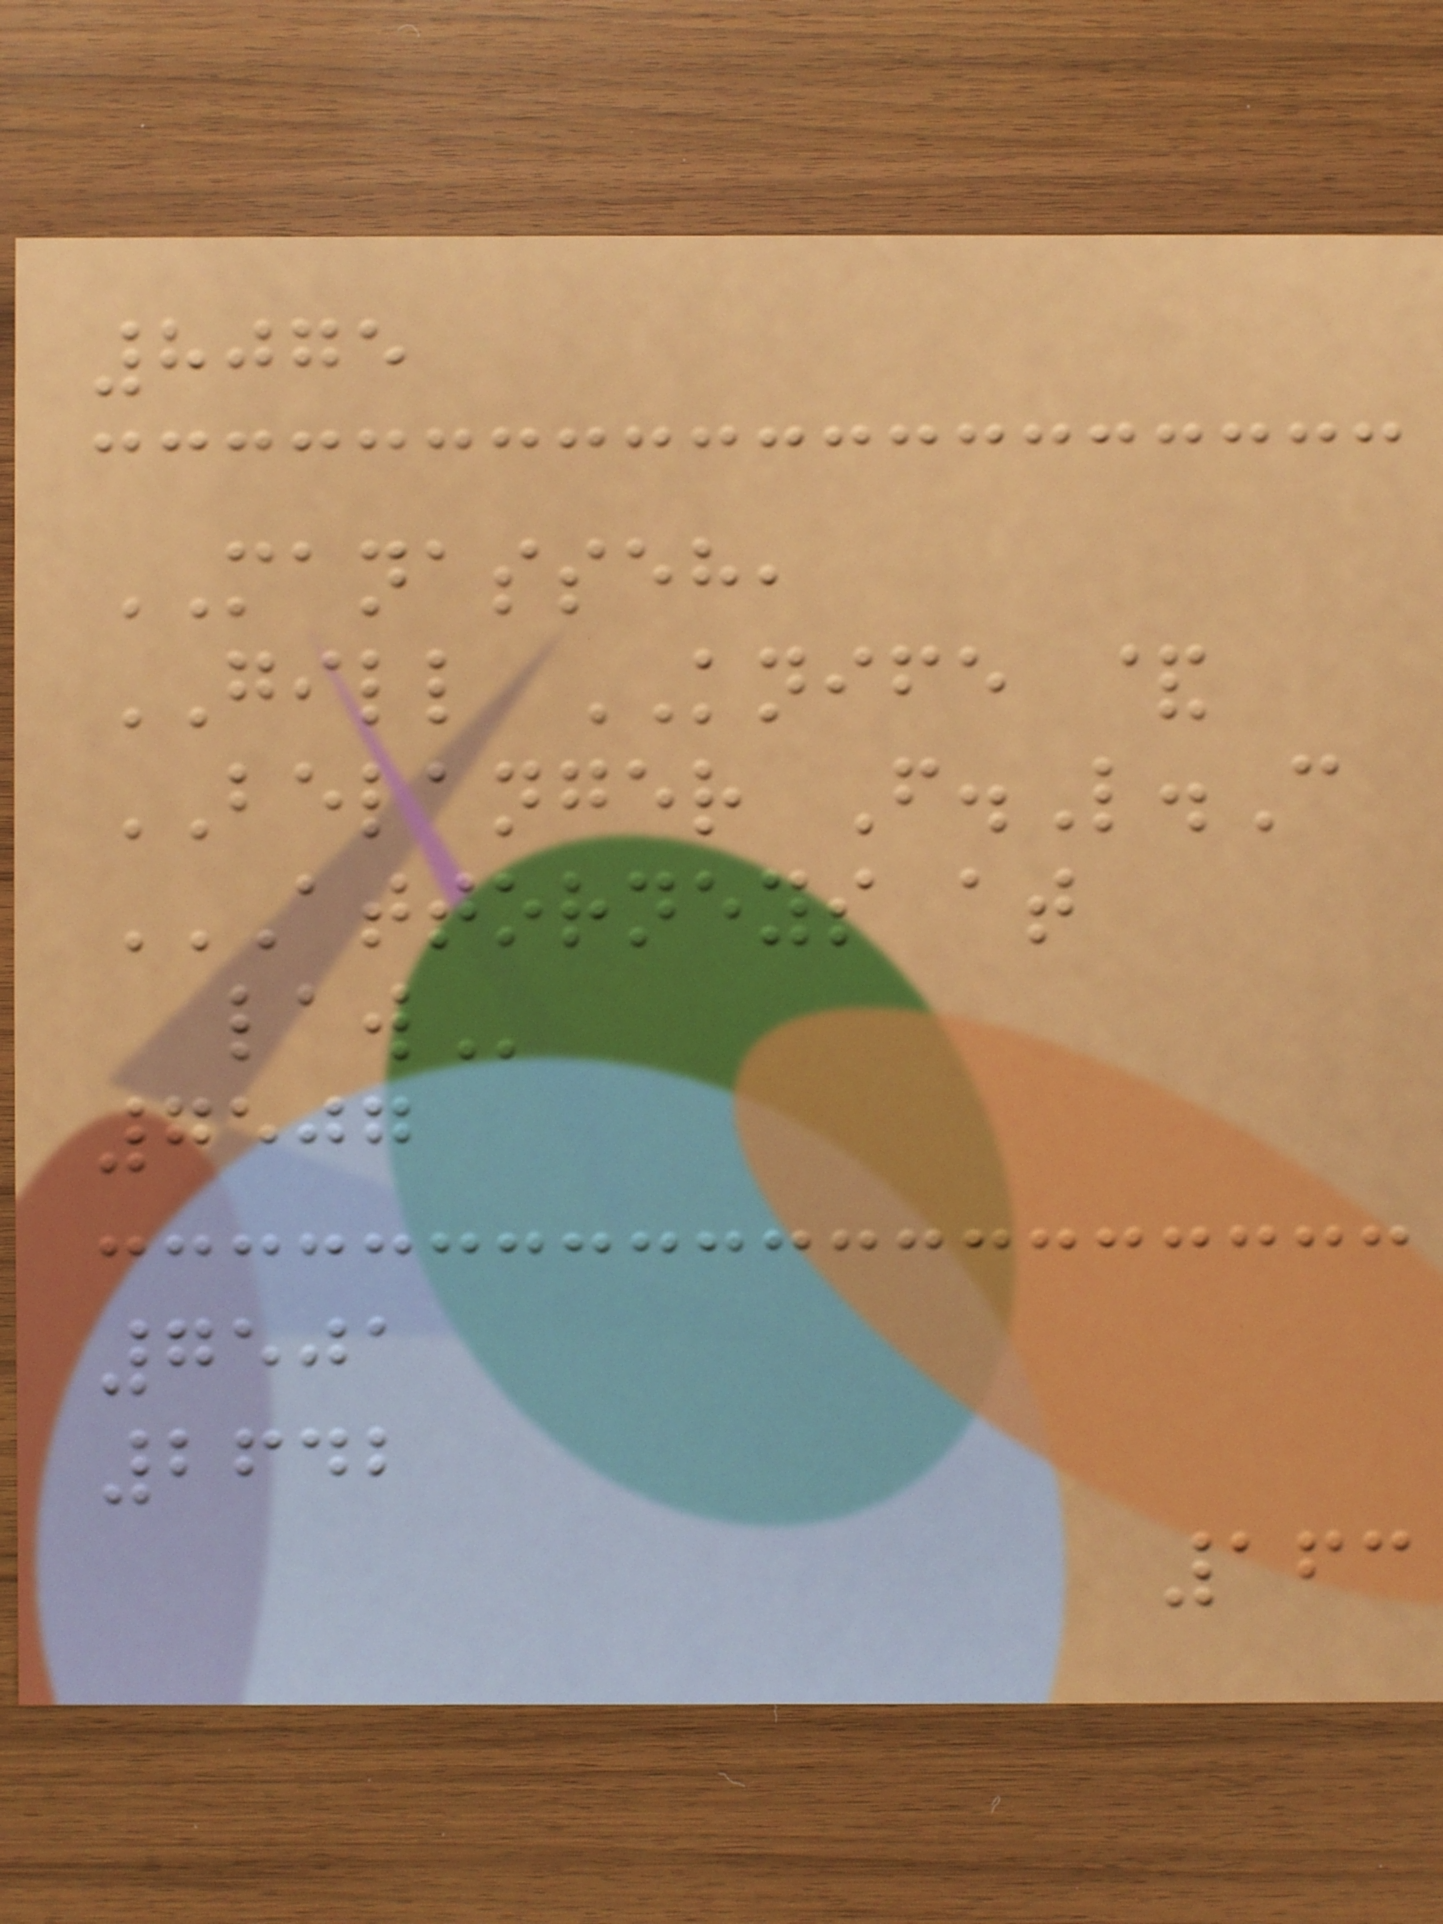8075
MANASSEH,
GILL KNIFE &
BELANGER F.L.C
ATTORNEYS AT
LAW
7507
7501
2642
163
